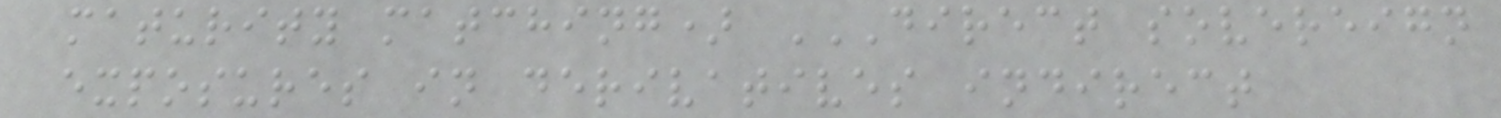maturity matching) DIRECT SOVEREIGN
EXPOSURES IN DERIVATIVES INDIRECT
